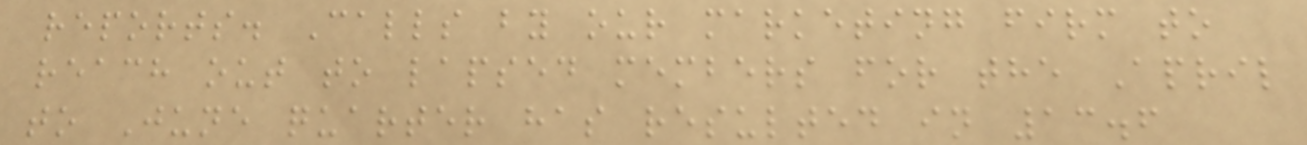reports. Calls by our marketing firm to
reach out to lapsed members for the April
to June quarter has resulted in 13.6
